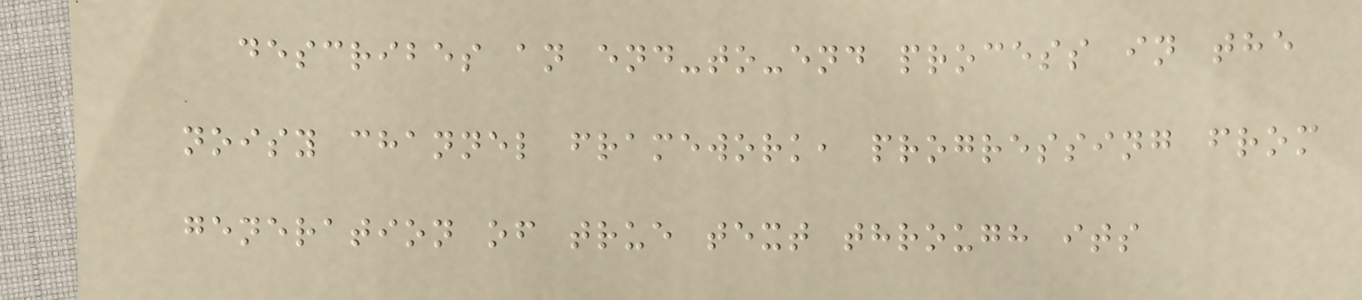describes an end-to-end process in the
noisy channel framework, progressing from
generation of true text through its
